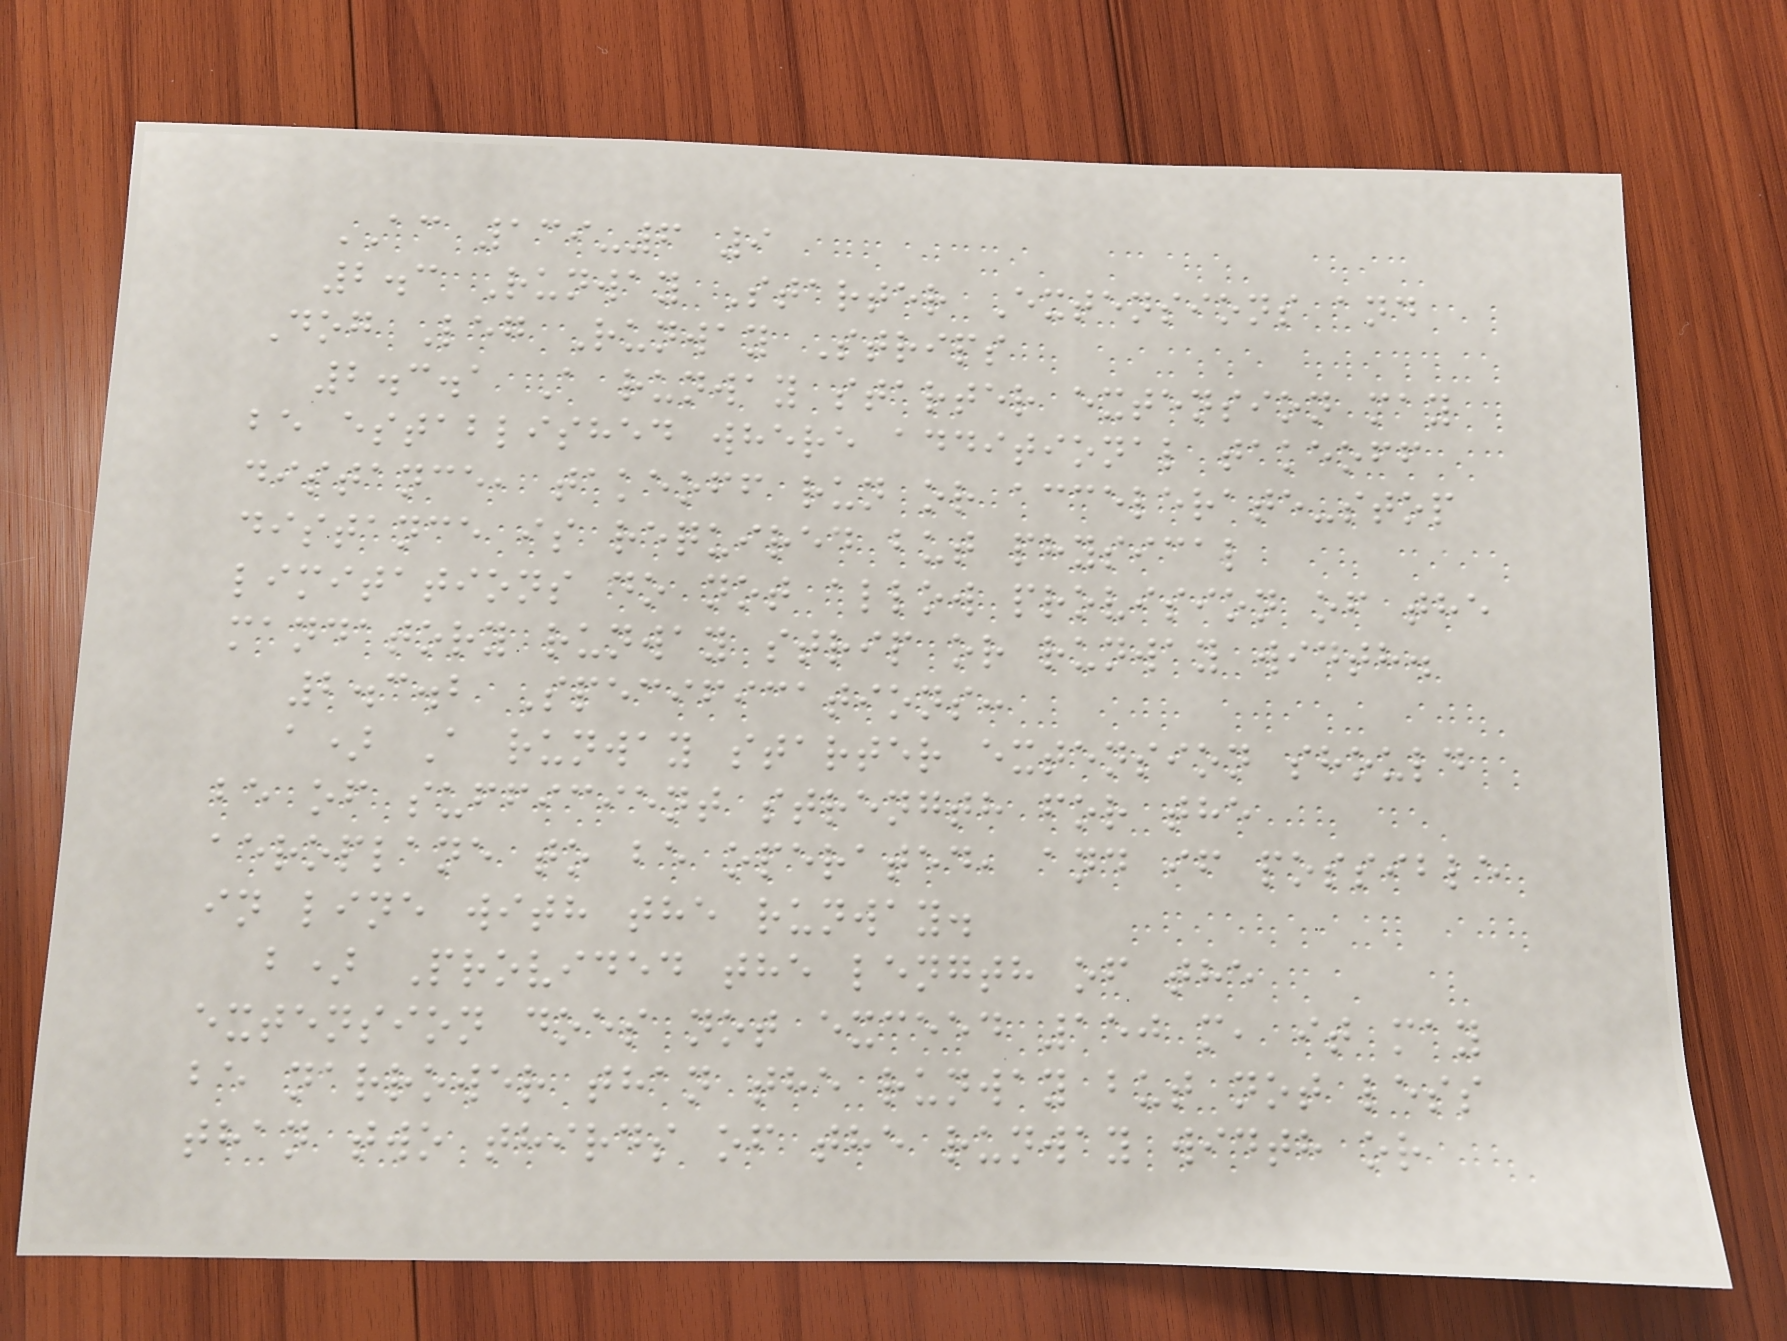AC 139-6 9
2.3 Runway Starter Extensions and
Dog Leg Runway Strips
2.3.1 A runway starter extension may
be established where additional takeoff
distance, takeoff run or accelerate-stop
distance is required but physical
limitations do not allow provision of the
mandatory runway strip or runway width.
2.3.2 Specifications:
a) A runway starter extension should
be of sufficient strength for the
aeroplane to be operated, and if possible
in line with the runway.
b) Provided the length of the
extension does not exceed 150 m, it may
be narrower than the runway but not less
than two thirds of the runway width or
